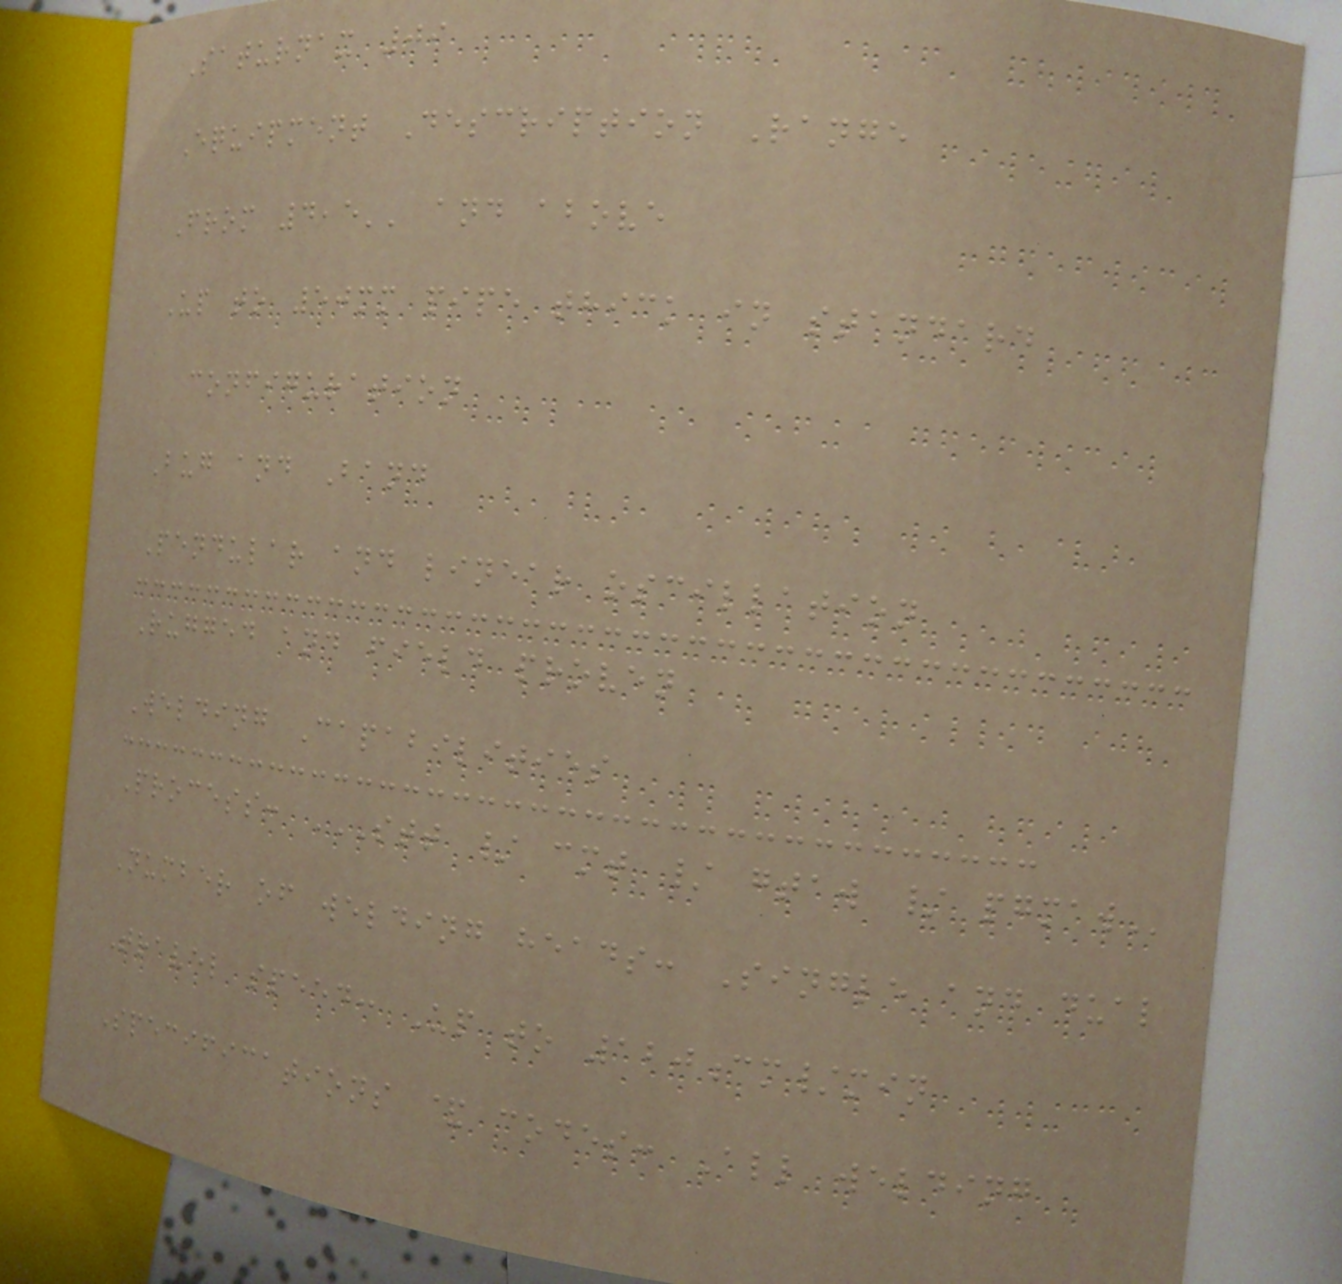Saturnax 09
Equipment Description Range
From 4,5'' and above
Up to 50mm pipe thick in standard
configuration
Bug and Band
Pendular and linear oscillation
Rugged and field proven
Welding Capabilities
Process: STT / CMT / GTAW / PGMAW
Number of welding heads: Single and dual
Travel speed: Up to 120cm/min
Specifications & codes: All welding
